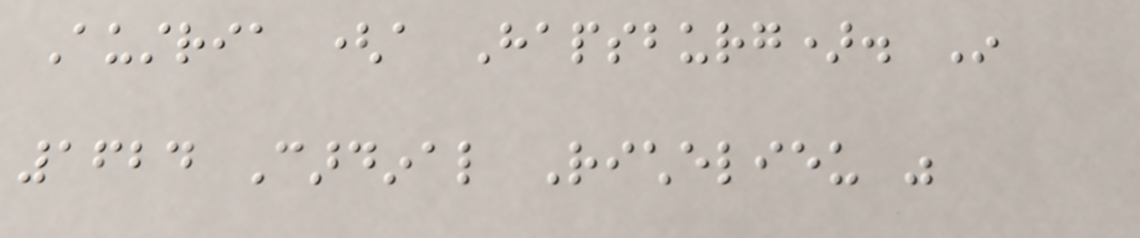Austria (a Hapsburg). In
1624 Cardinal Richelieu was
